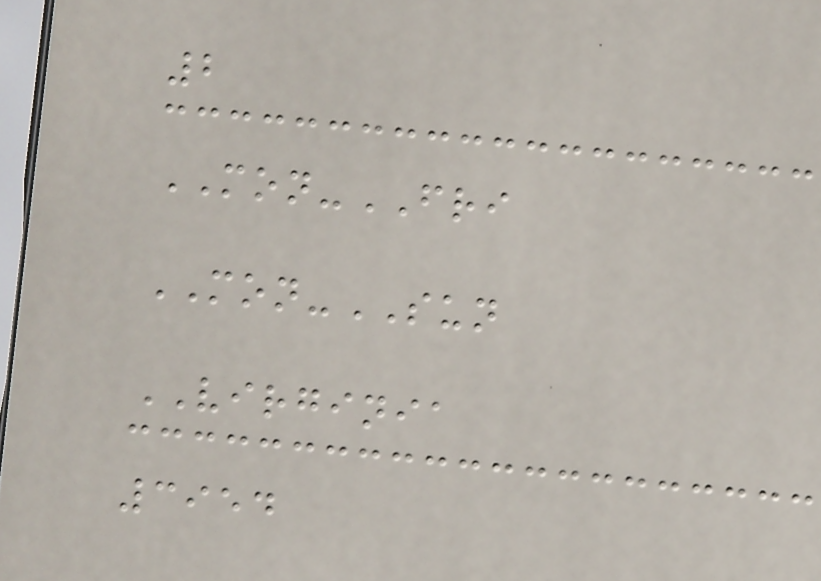2
MON-FRI
MON-SUN
VIRGINIA
3954
